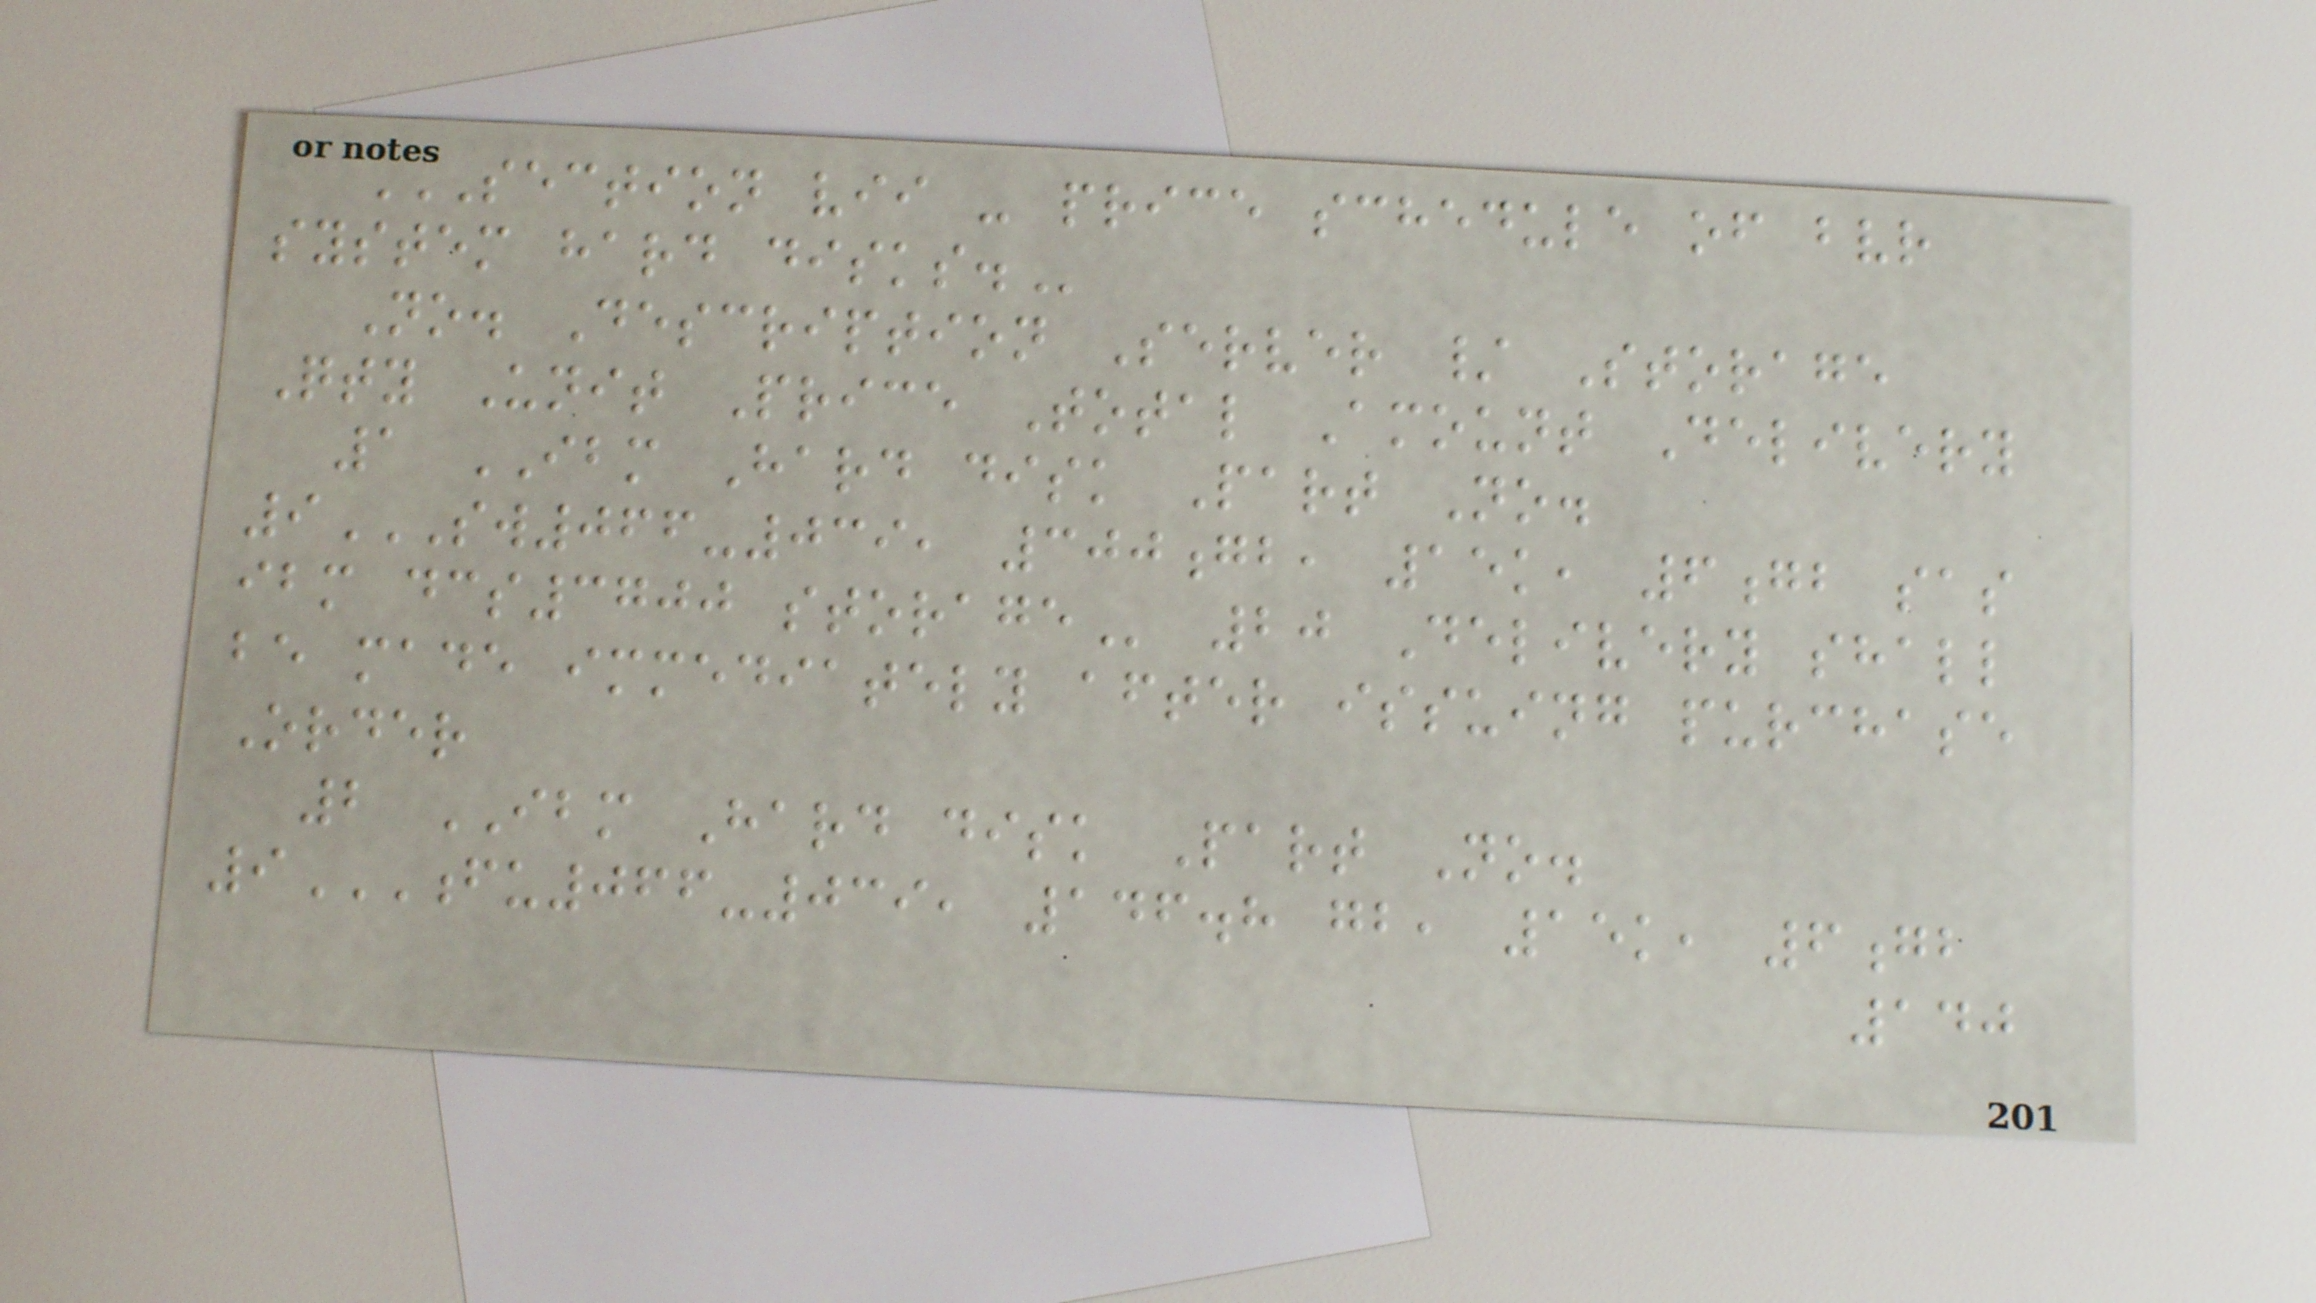SECTION VII - PRICE SCHEDULE OF BVR
SYSTEM HARD DISKS.
No. Description Server / Storage
Qty Unit Price Total Amount Delivery
1 IBM Hard disk Part No.
9SW066-039, 300GB, 15K, 6GB SAS
IBM DCS3700 STORAGE 20 Delivery shall
be made immediately after issuing purchase
Order
2 IBM Hard disk Part No.
9FU066-039, 146.8 GB, 15K, 6GB
140
